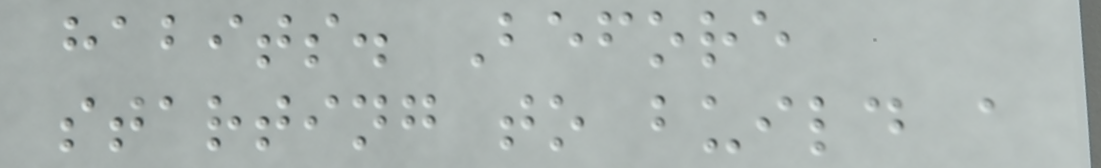habits. Before
starting to build a
